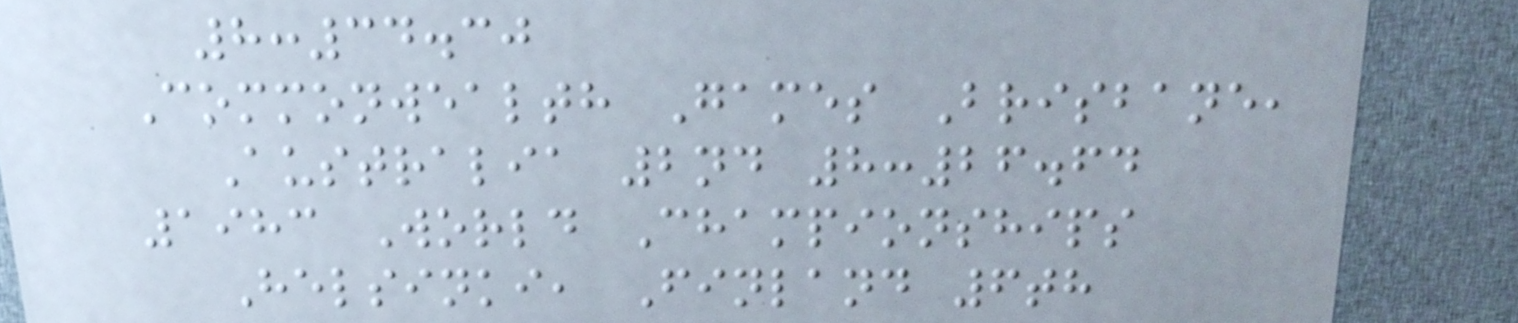8:34.30
Commonwealth Games Brisbane,
Australia 2nd 8:26.64
1983 World Championships
Helsinki, Finland 6th
